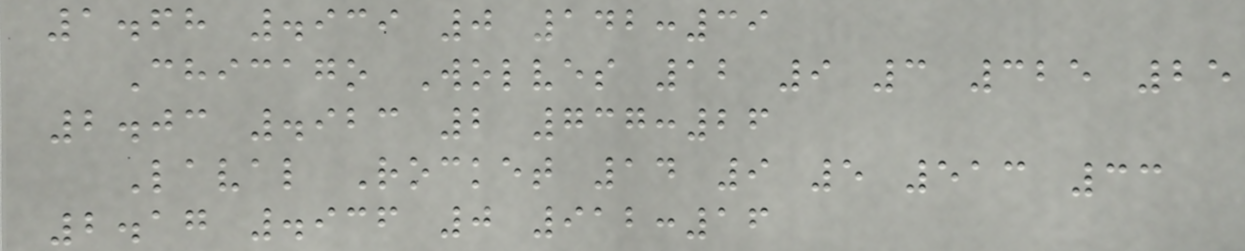1.68 .939 0 142:39
Chicago Wolves 12 9 3 325 25
2.03 .923 2 737:26
Laval Rocket 14 9 5 513 33
2.17 .936 0 912:16
